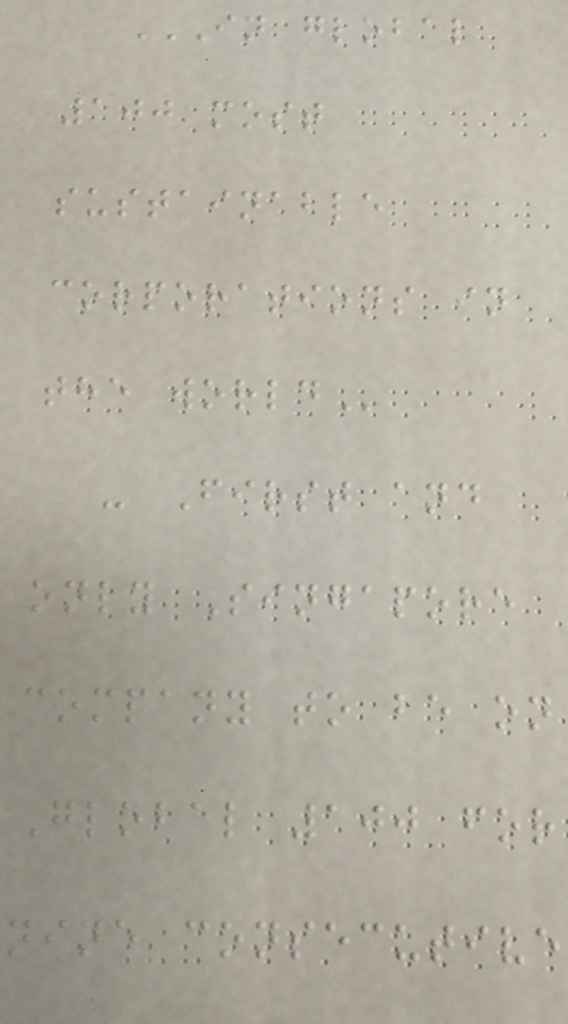IN GLOBAL
100 MOST
SUSTAINABLE
CORPORATIONS IN
THE WORLD
- First and
only Singapore
company to be on
Global 100 for
nine consecutive
